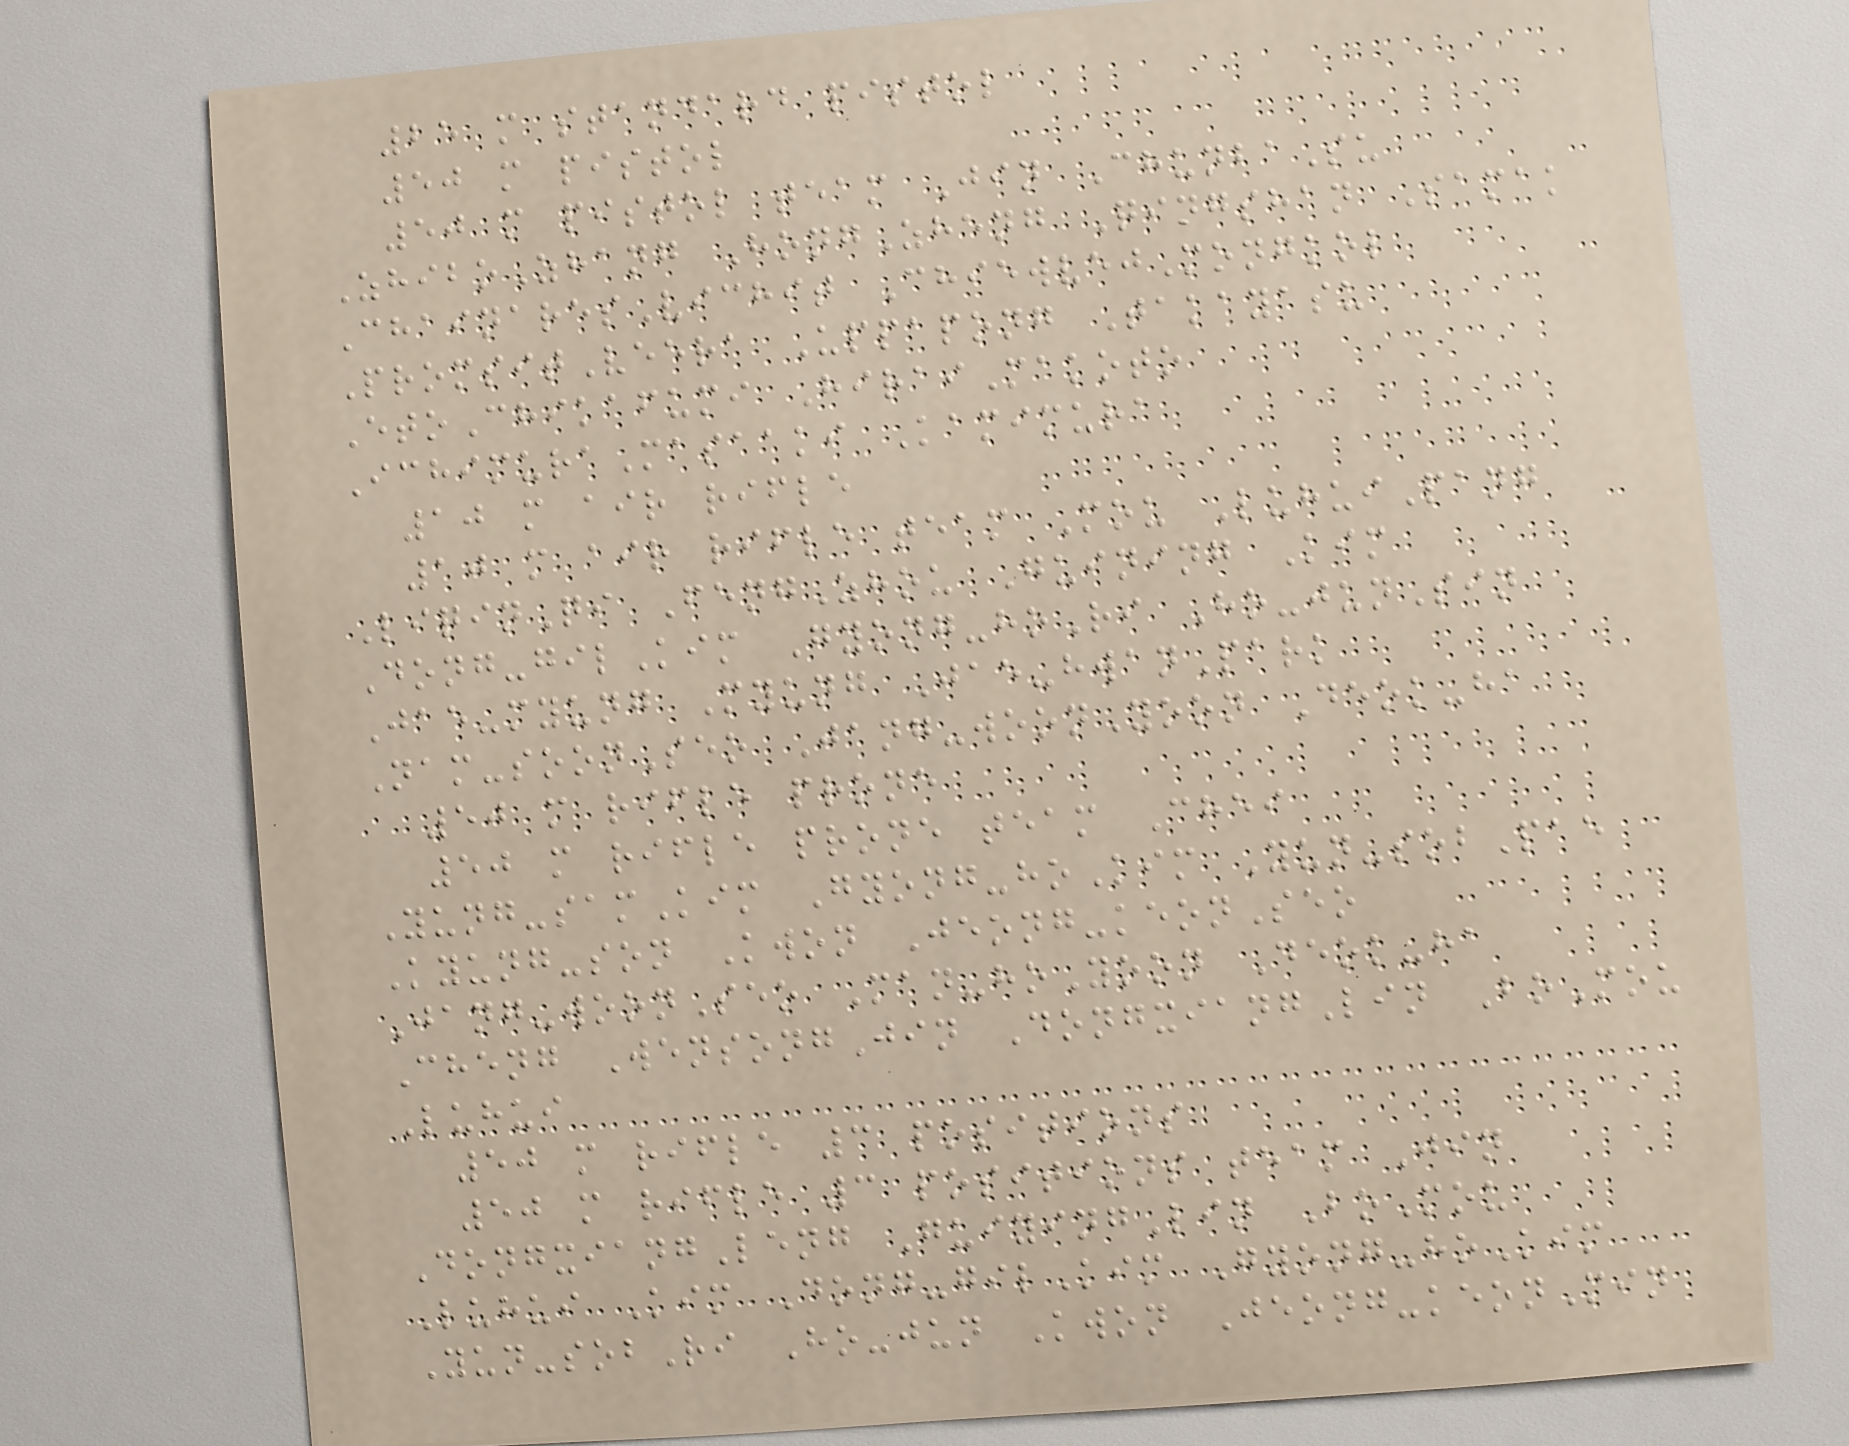25 m standard pistol
50 m pistol
50 m pistol team Jin ChunbaSu
ZhiboZhang HongZheng Qingshan Samak
ChainaresVichit ChiewvejMongkol
PromsitVeera Uppapong Takayasu
EtoChikafumi HiraiMakoto
IchimuraMasaaki Kamimura
10 m air rifle
10 m air rifle team Mou LuhuiPang
LiqinQi FengZhou Guining Kim
Dong-gilKim Gyong-hoRi Ho-junSin
Jae-myung Myung Jae-hwanPark
Nam-soonSeo Jang-woonYoon Deok-ha
50 m rifle prone
50 m rifle prone team Chei
Yung-samKim Gyong-hoKim Yun-sobPae
Kyung-son Kwon Jeong-keonSeo
Jang-woonSeo Man-hoYoon Deok-ha
Cheng WensongJin DongxiangLin BoMou
Luhui
50 m rifle 3 positions
50 m rifle 3 positions team Jin
DongxiangLeng GuiyingLin BoMou
Luhui Kim Dong-gilKim Gyong-hoKim
Yun-sobRi Ho-jun Kwon Jeong-keonMin
